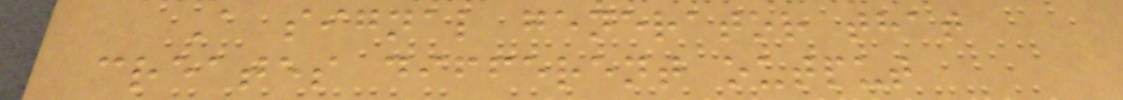A signal generator that
creates different output
